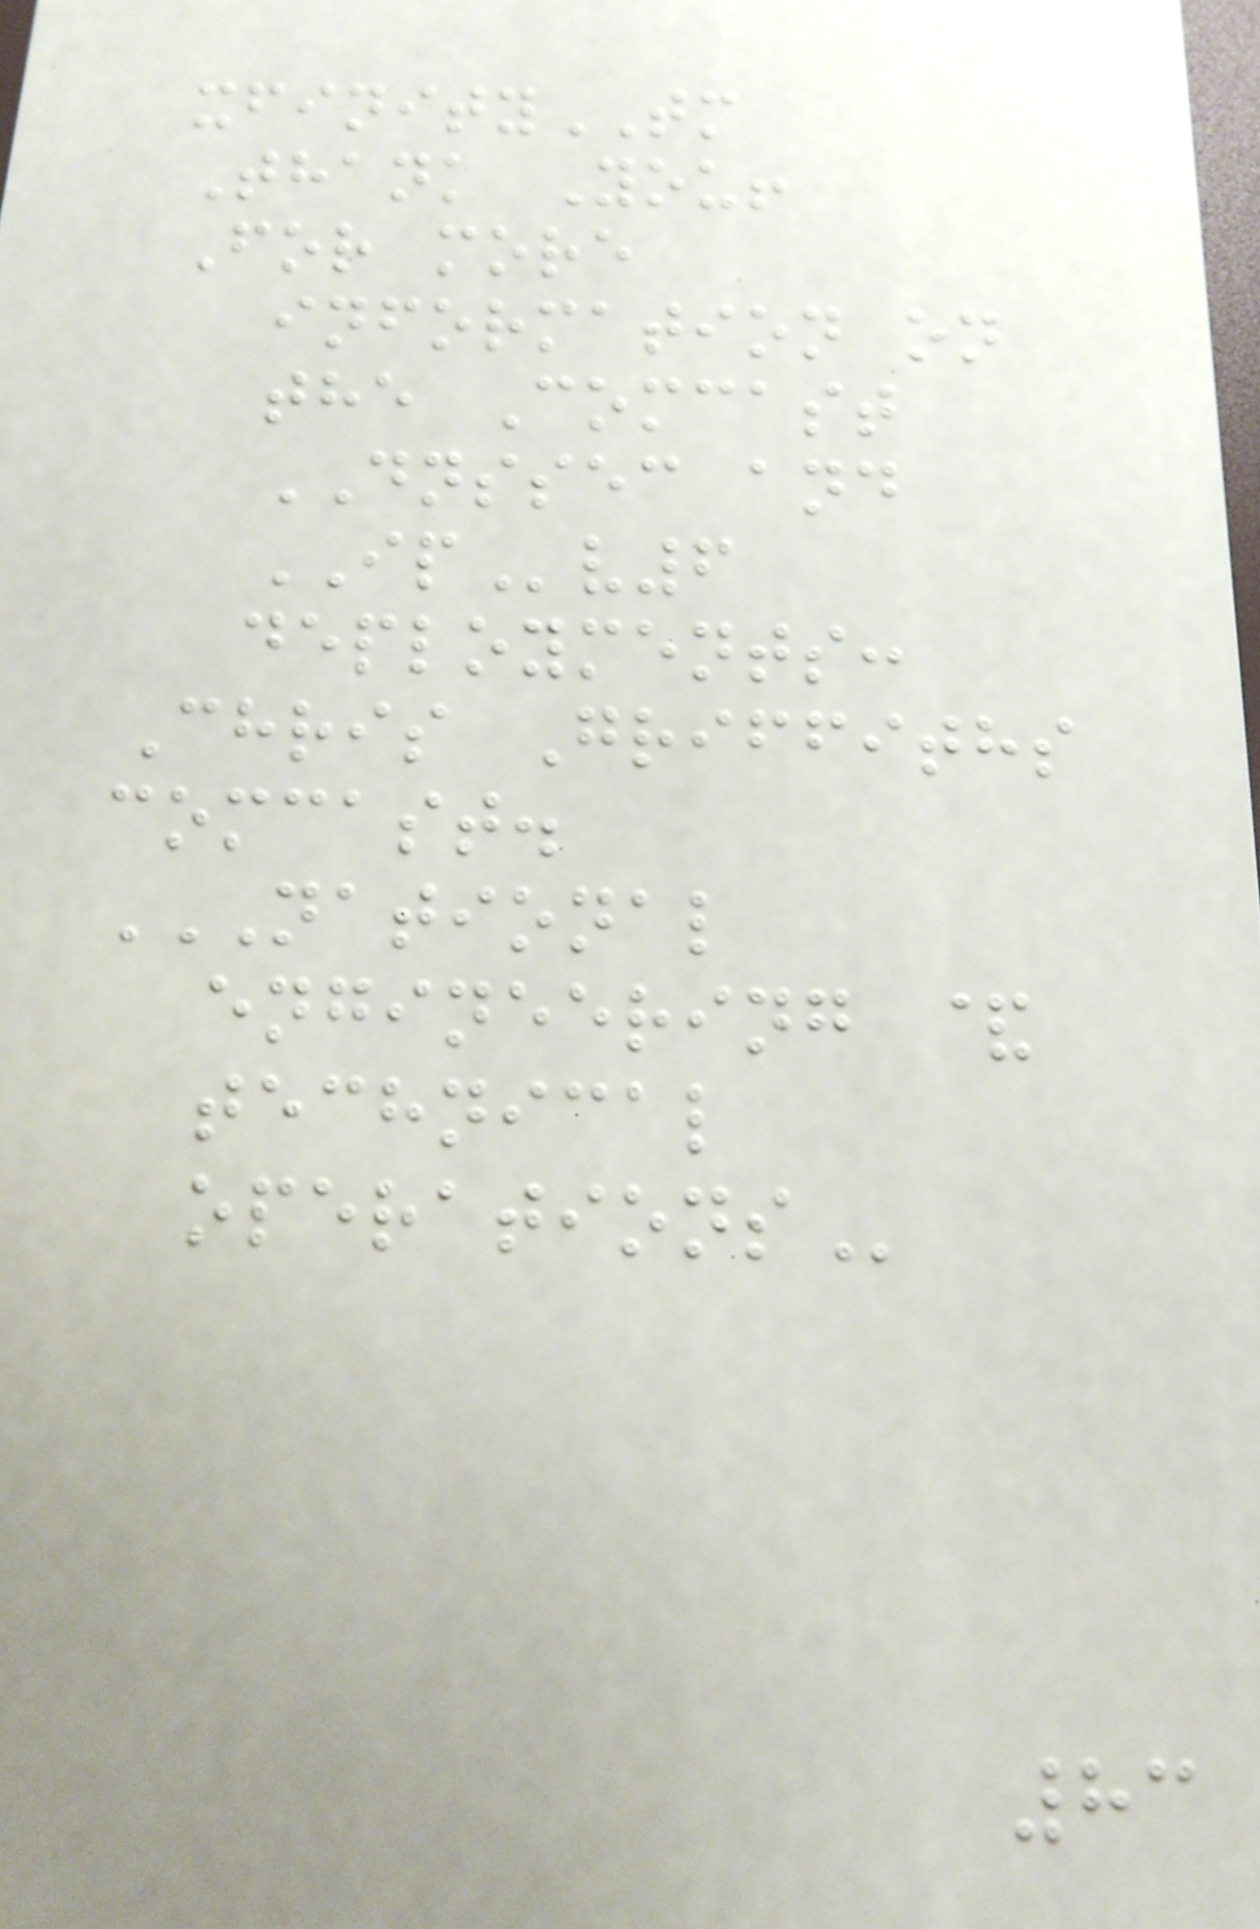xfinityTM
Thank You!
For more
information on
the Comcast
DNSSEC and
IPv6
deployments:
Chris Griffiths
comcast.
NATIONAL
ENGINEERING &
TECHNICAL
OPERATIONS
83
